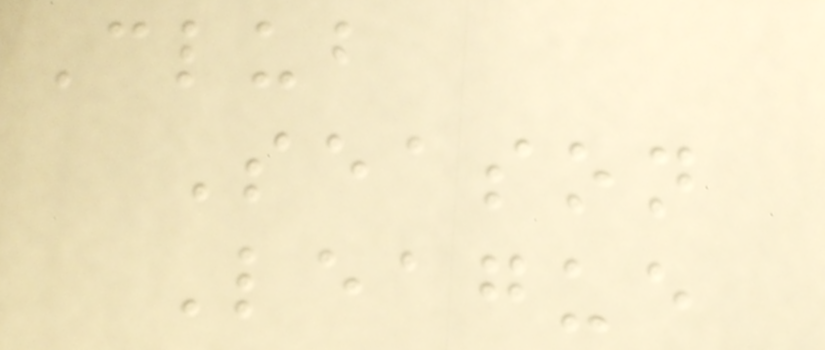Club
Season
League
